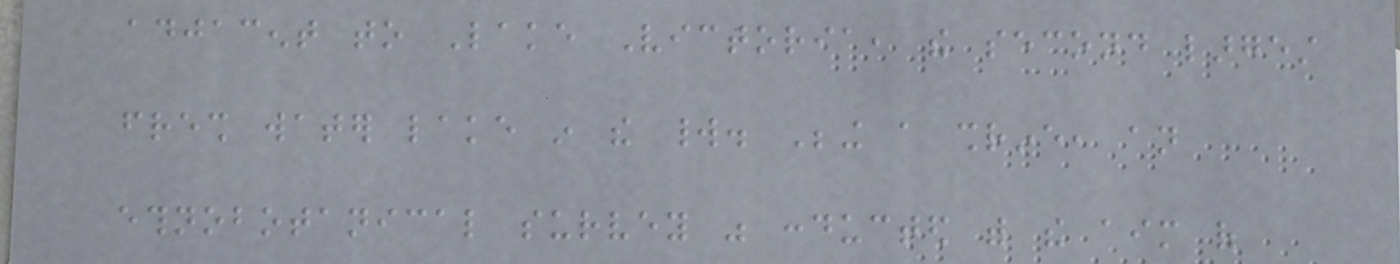adjacent to Lake Victoria, the second largest
fresh water lake in the world. Being a shrine, an
ethnobotanical survey was conducted with the aim of
